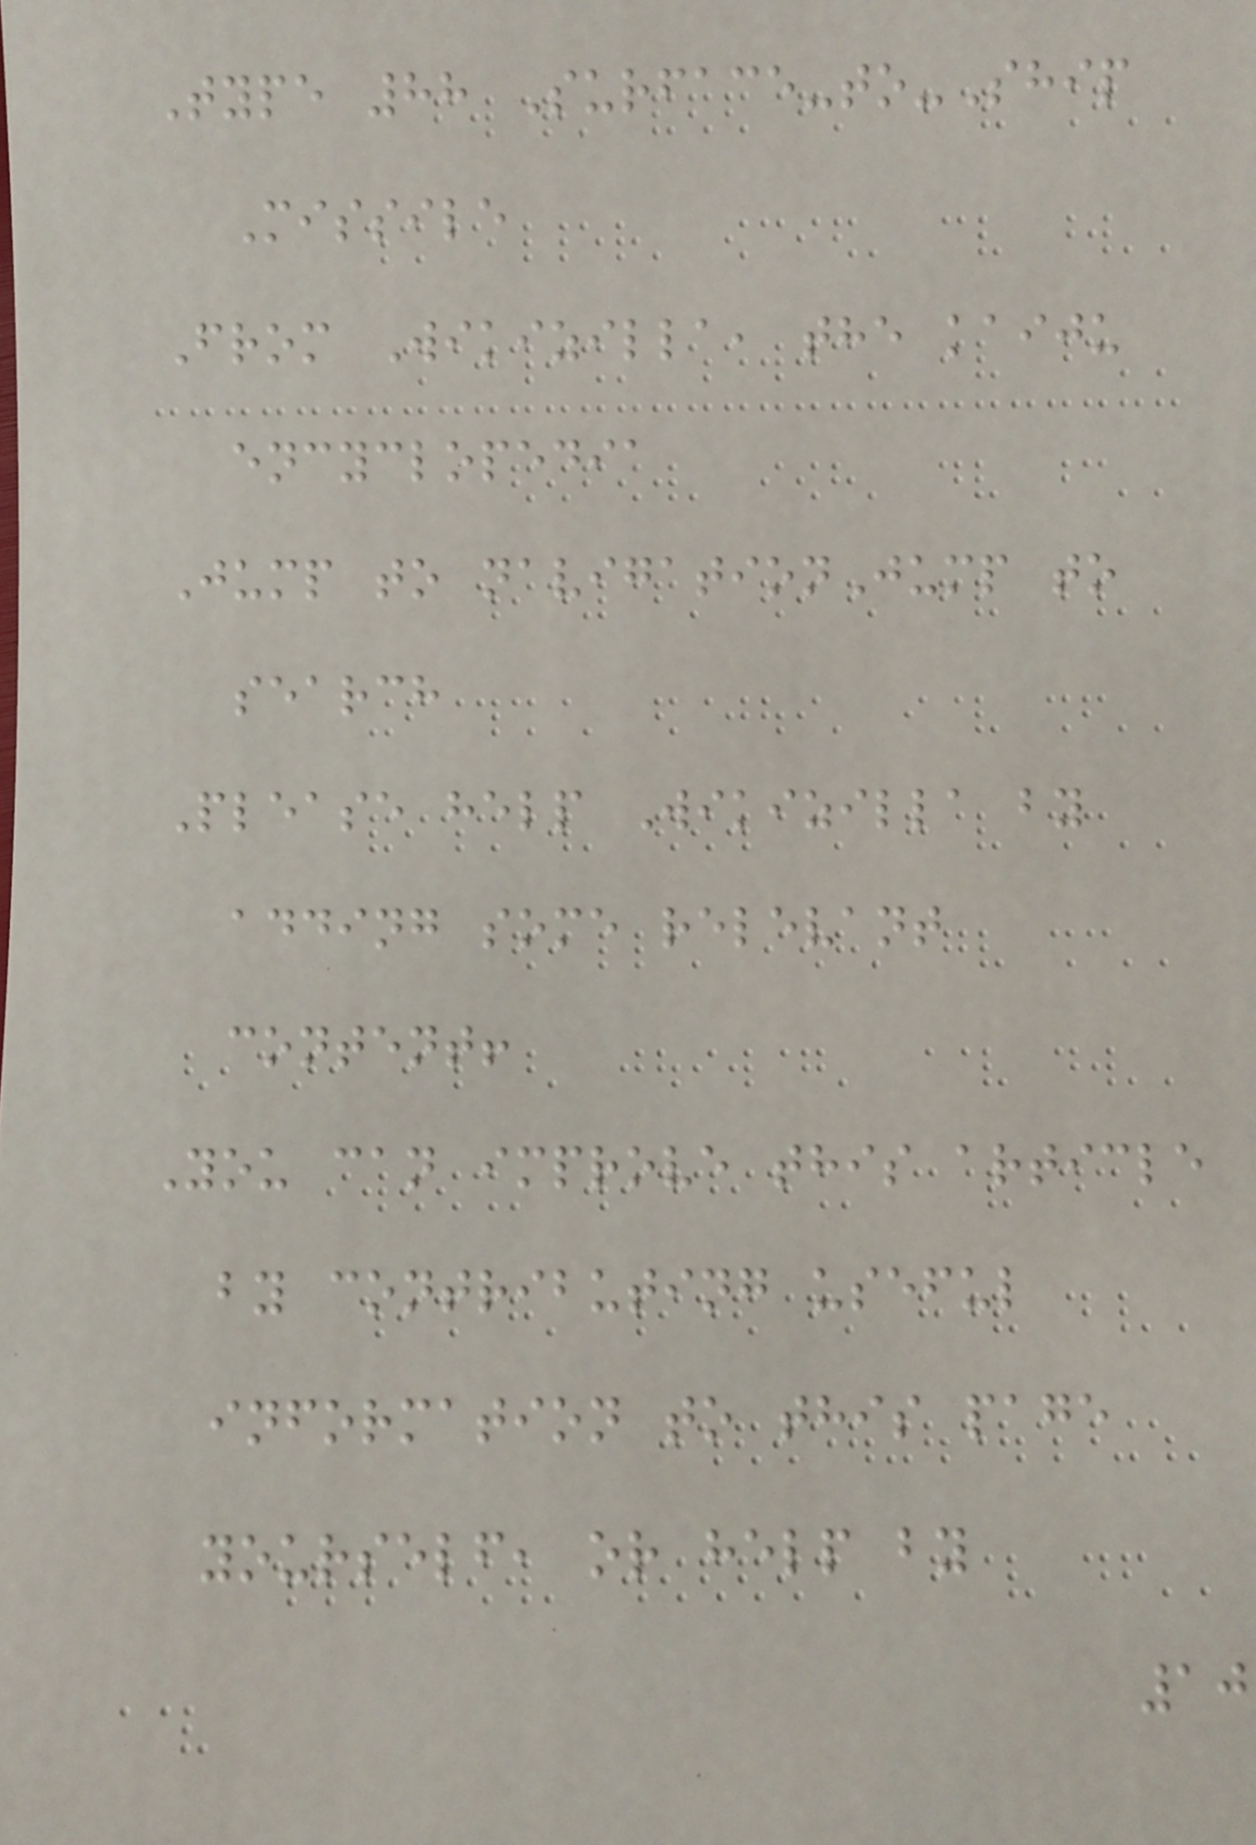Type 88 Surface-to-Ship
Missile
From Wikizilla, the kaiju
encyclopedia
Jump to navigationJump to
search
Please help Wikizilla by
adding some relevant
content!
You can improve this article
by contributing useful
information to this page
yourself, or help by
10
